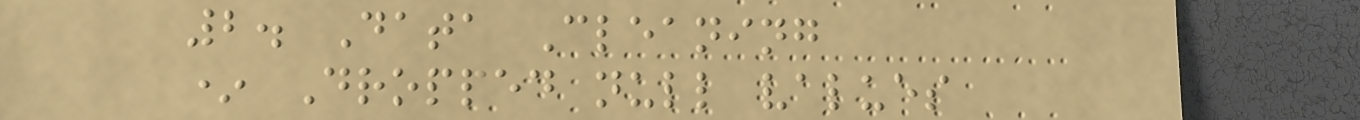2. Data Cleaning
* Dropped null values
